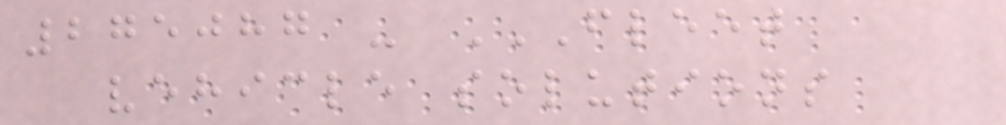275087 - FLEET
VEHICLE SOLUTIONS
